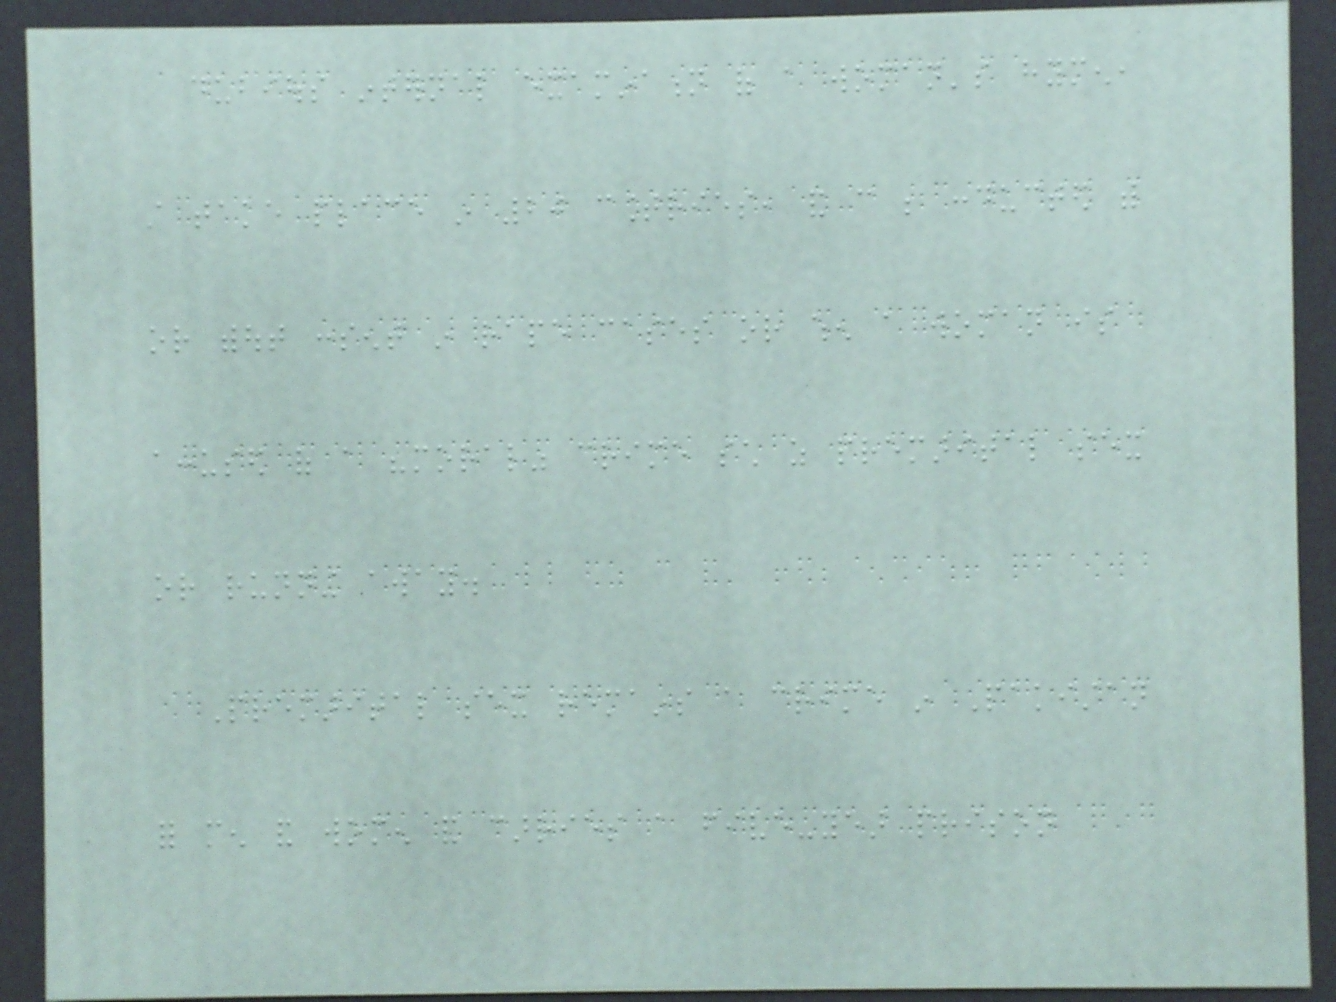dubious internal examination of a woman's hymen,
still take place in 20 countries, and can be conducted with
or without consent in rape cases or when a woman is
accused of a "moral" crime such as premarital sex
or running away.
Premarital sex remains a crime in Pakistan
for men and women and carries a five-year prison
